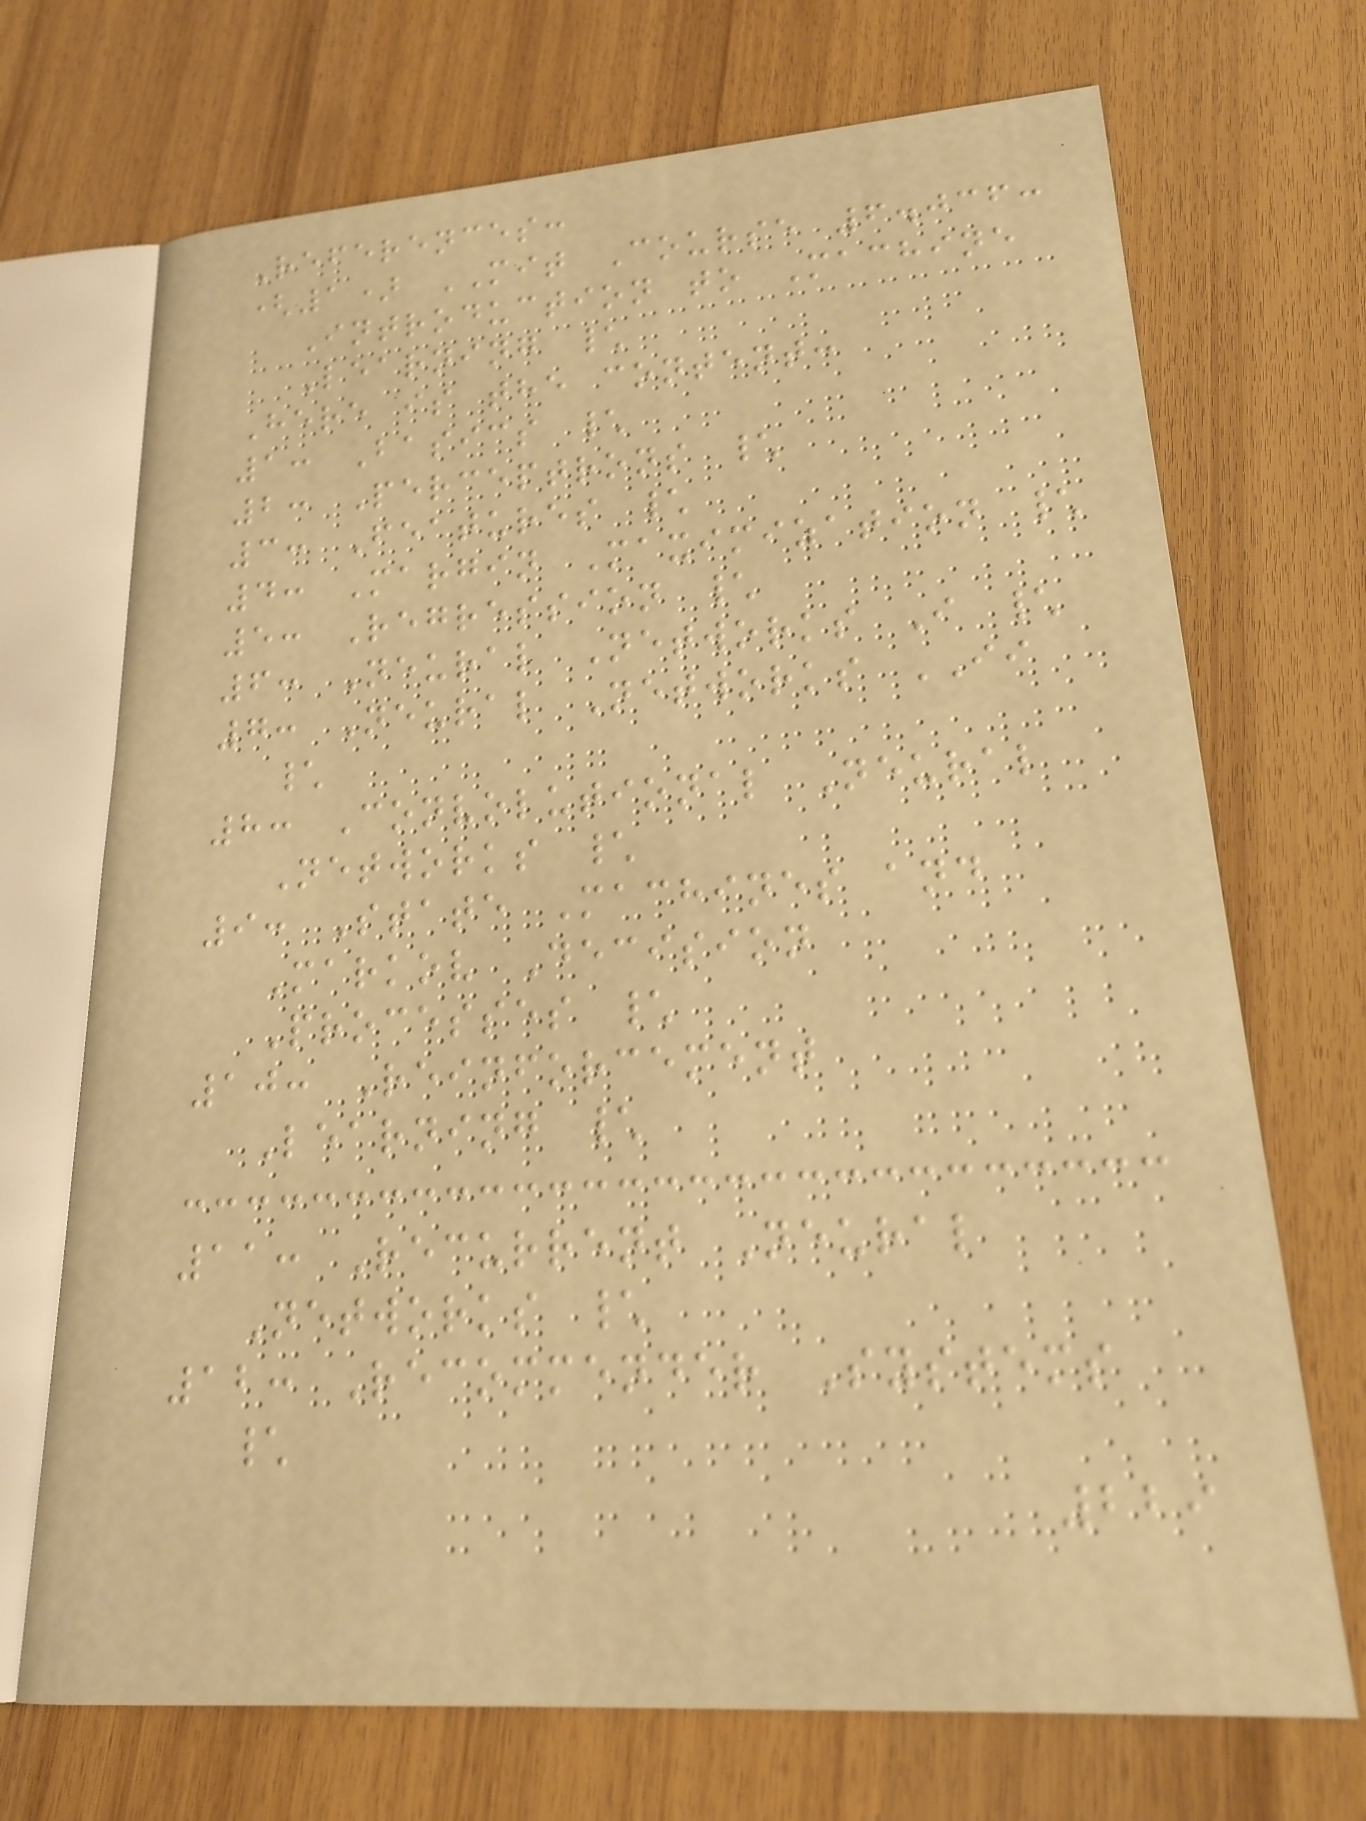References:
(1) MIT Course 6.036:
Introduction to Machine
Learning \
Here is the content:
1: Basics \
2: Perceptrons \
3: Features \
4: Margin Maximization \
5: Regression \
6: Neural Networks I \
7: Neural Networks II
\
8: Convolutional Neural
Networks \
9: State Machines and
Markov Decision
Processes \
10: Reinforcement
Learning \
11: Recurrent Neural
Networks \
12: Recommender Systems
\
229
